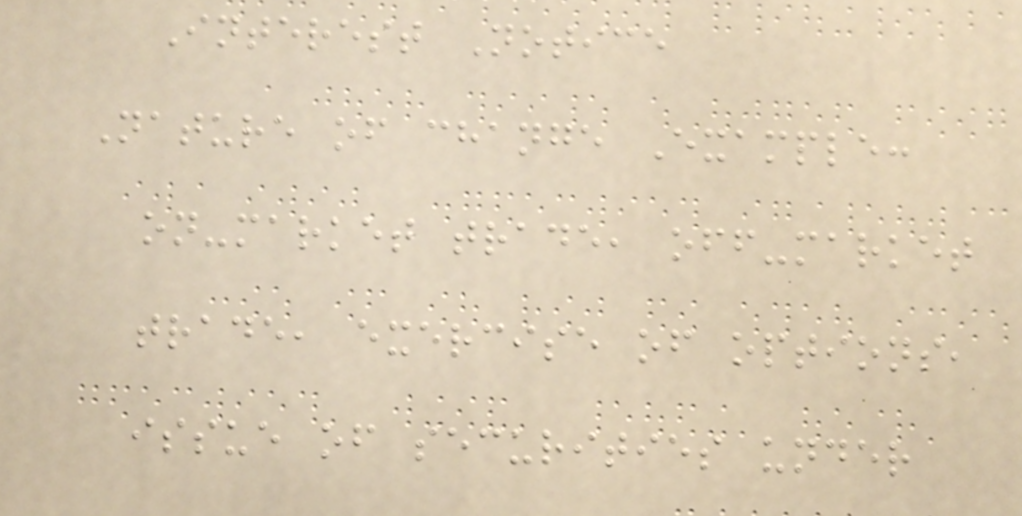Interest Notice
Nature of change Example:
on-market trade, off-market
trade, exercise of options,
issue of securities under
